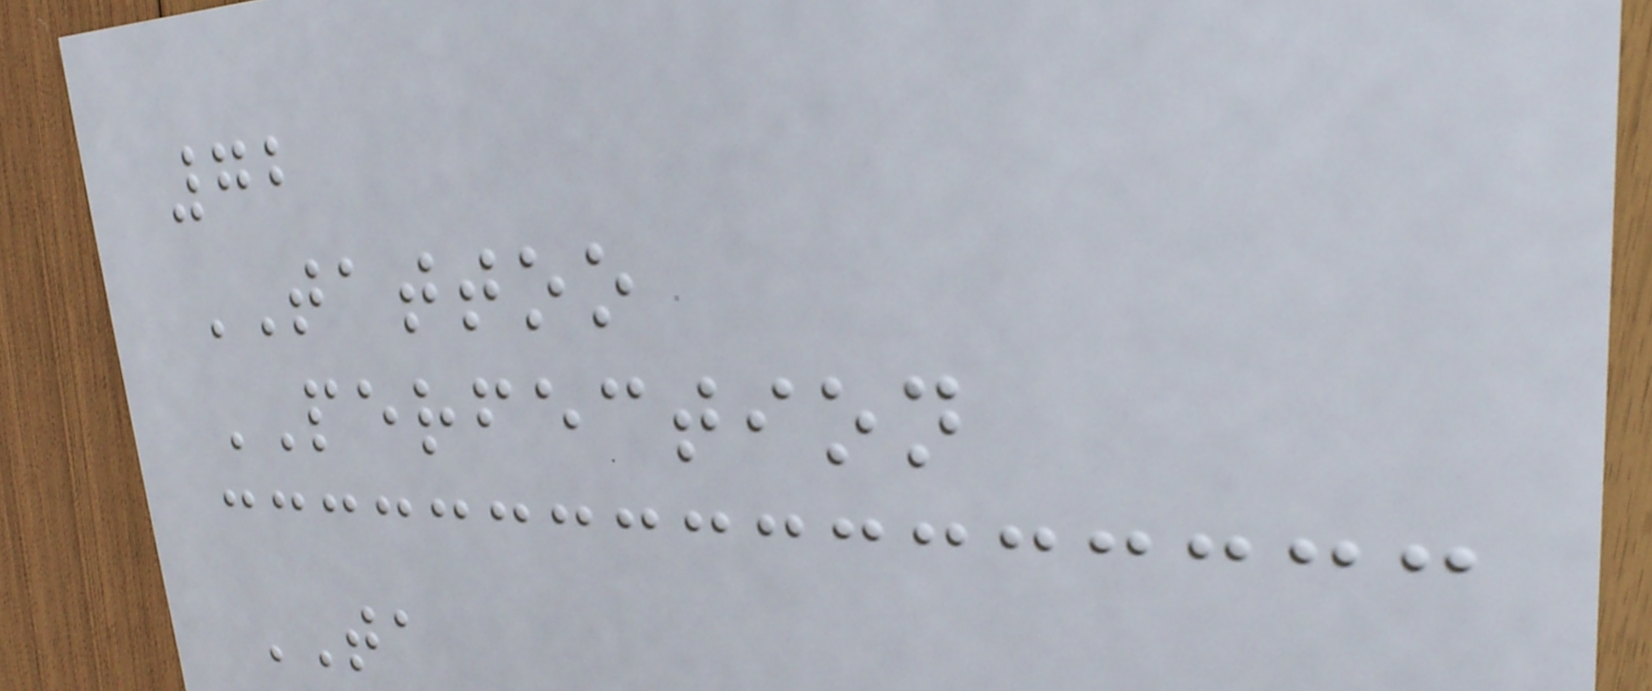72
TATTOO
PERFECTION
TA
